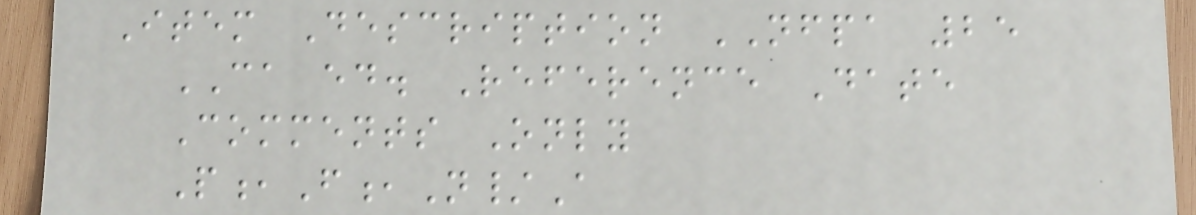Item Description NFPA 25
CA ed. Reference Date
Comments Only
P,F,N/A
